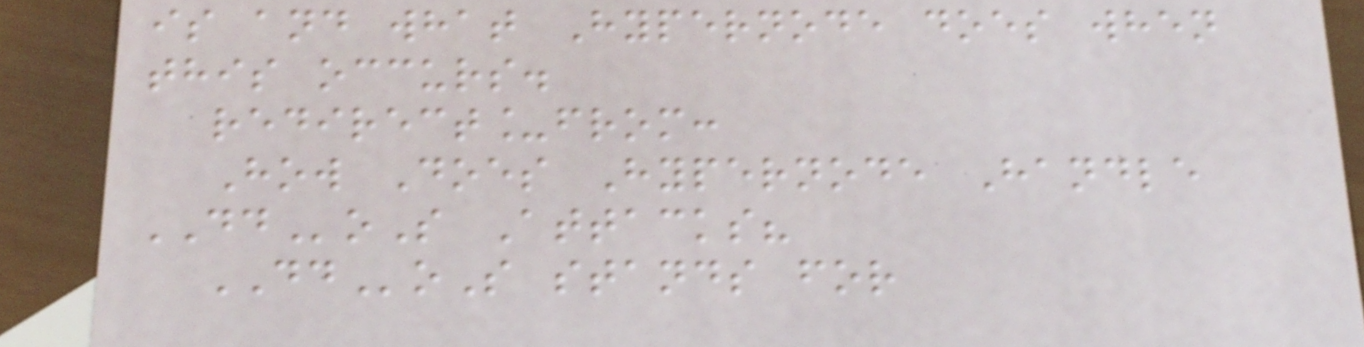is and what Hypernode does when
this occurs.
redirect_from:
How Does Hypernode Handle
DDoS Attacks?
DDoS stands for
